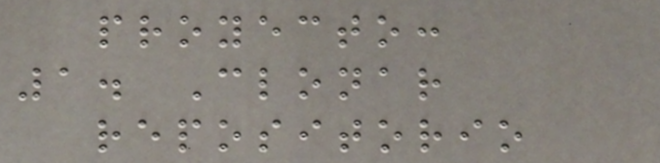proyecto:
1. Clonar
repositorio
